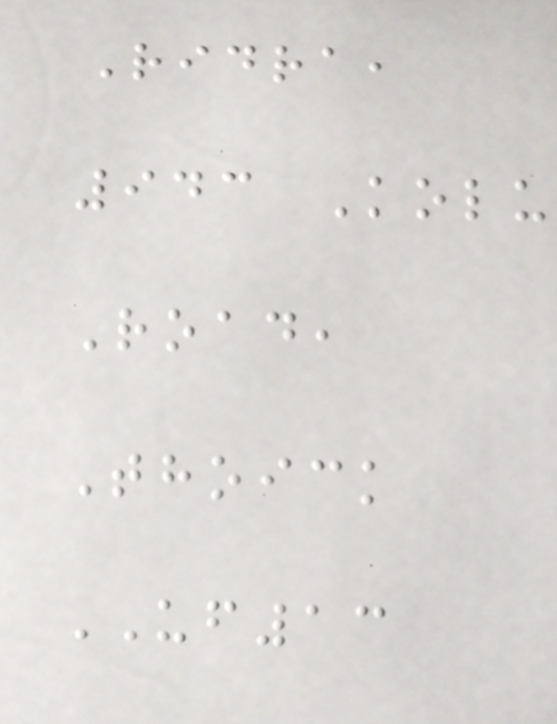Ridra,
943 Kolu
Road,
Thoick
UF13
